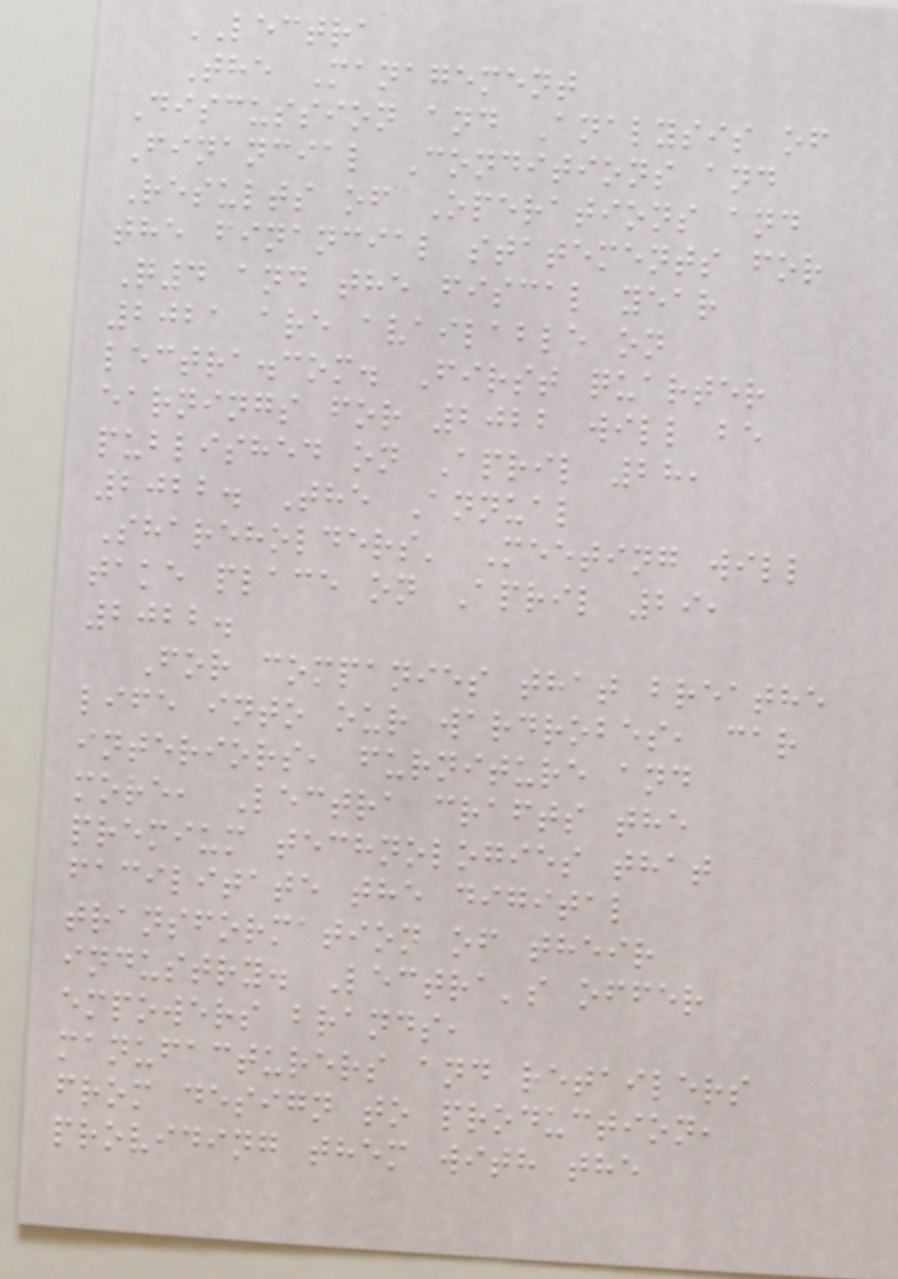LECTRA
The Management
Discussion and Analysis of
Financial Conditions and
Results of Operations and
the financial statements for
Q4 and the fiscal year
2021 are available on
lectra.com. First quarter
earnings for 2022 will be
published on April 28,
2022. The Annual
Shareholders' Meeting will
take place on April 29,
2022.
For companies that breathe
life into our wardrobes, car
interiors, furniture and
more, Lectra crafts the
premium technologies that
facilitate the digital
transformation of their
industry. Lectra's offer
empowers brands,
manufacturers and retailers
from design to production,
providing them with the
